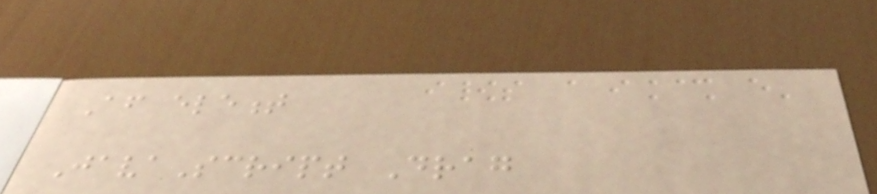After element
JavaScript Drag
